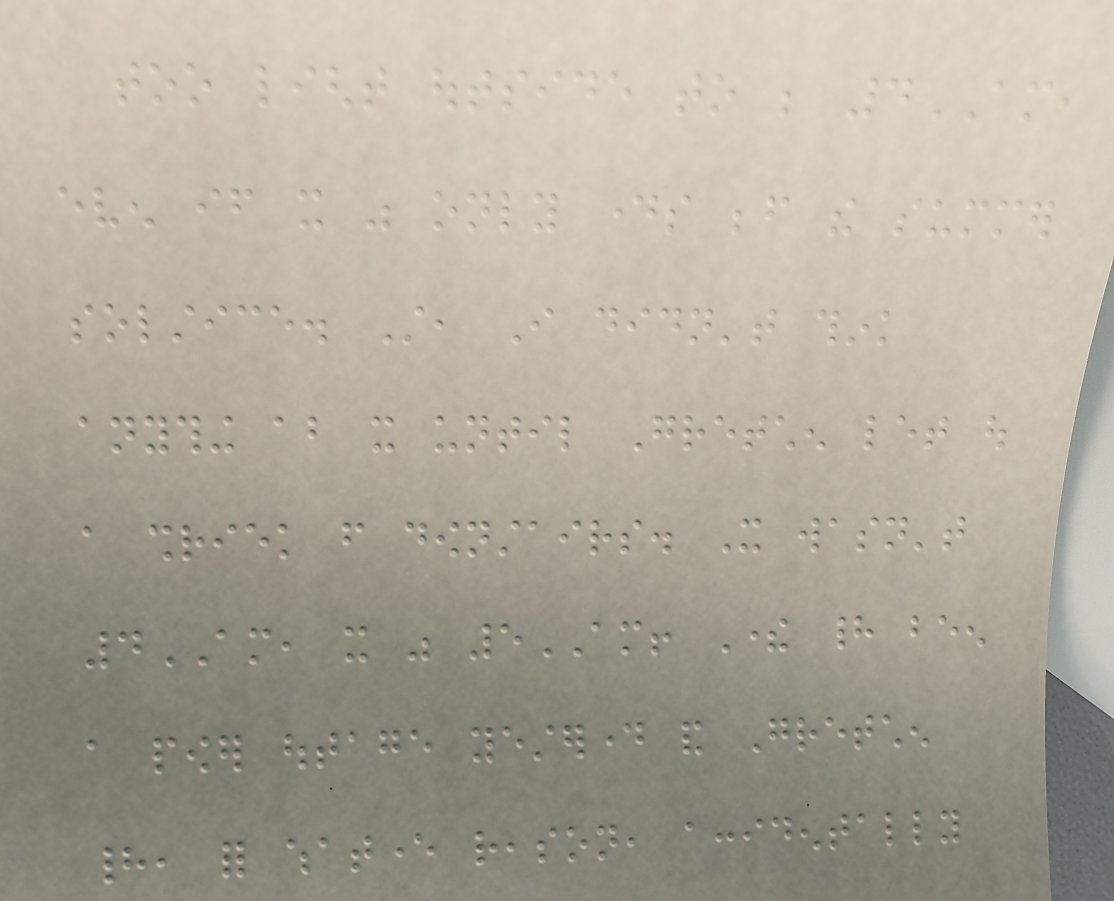too light outside to be 4AM,
even if it was only days before the summer
solstice. Still, I didn't think
anything about it until Gretchen let out
a shriek from downstairs. It wasn't
4AM, it was 5AM! There had been
a power outage yesterday and Gretchen
had, for whatever reason, accidentally
